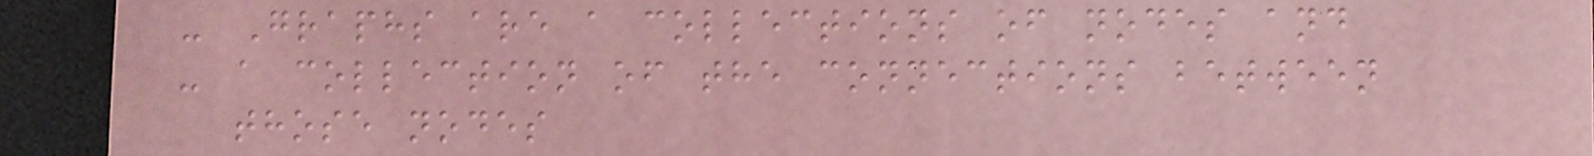- Graphs are a collections of nodes and
- a collection of the connections between
those nodes
